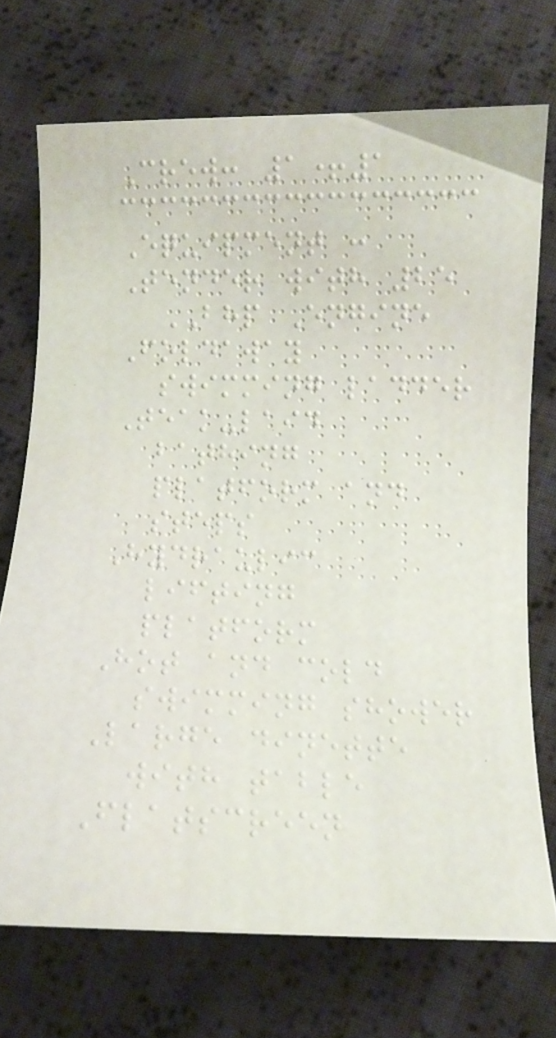Crew: 1+1
Equipment :
Tender with 25
BHP Engine
Foldaway
swimming ladder
Teak-laid
bathing
platform and
steps
Hydraulic
lifting
platform
Hot and cold
swimming shower
Large dinette
with table
Flatscreen
